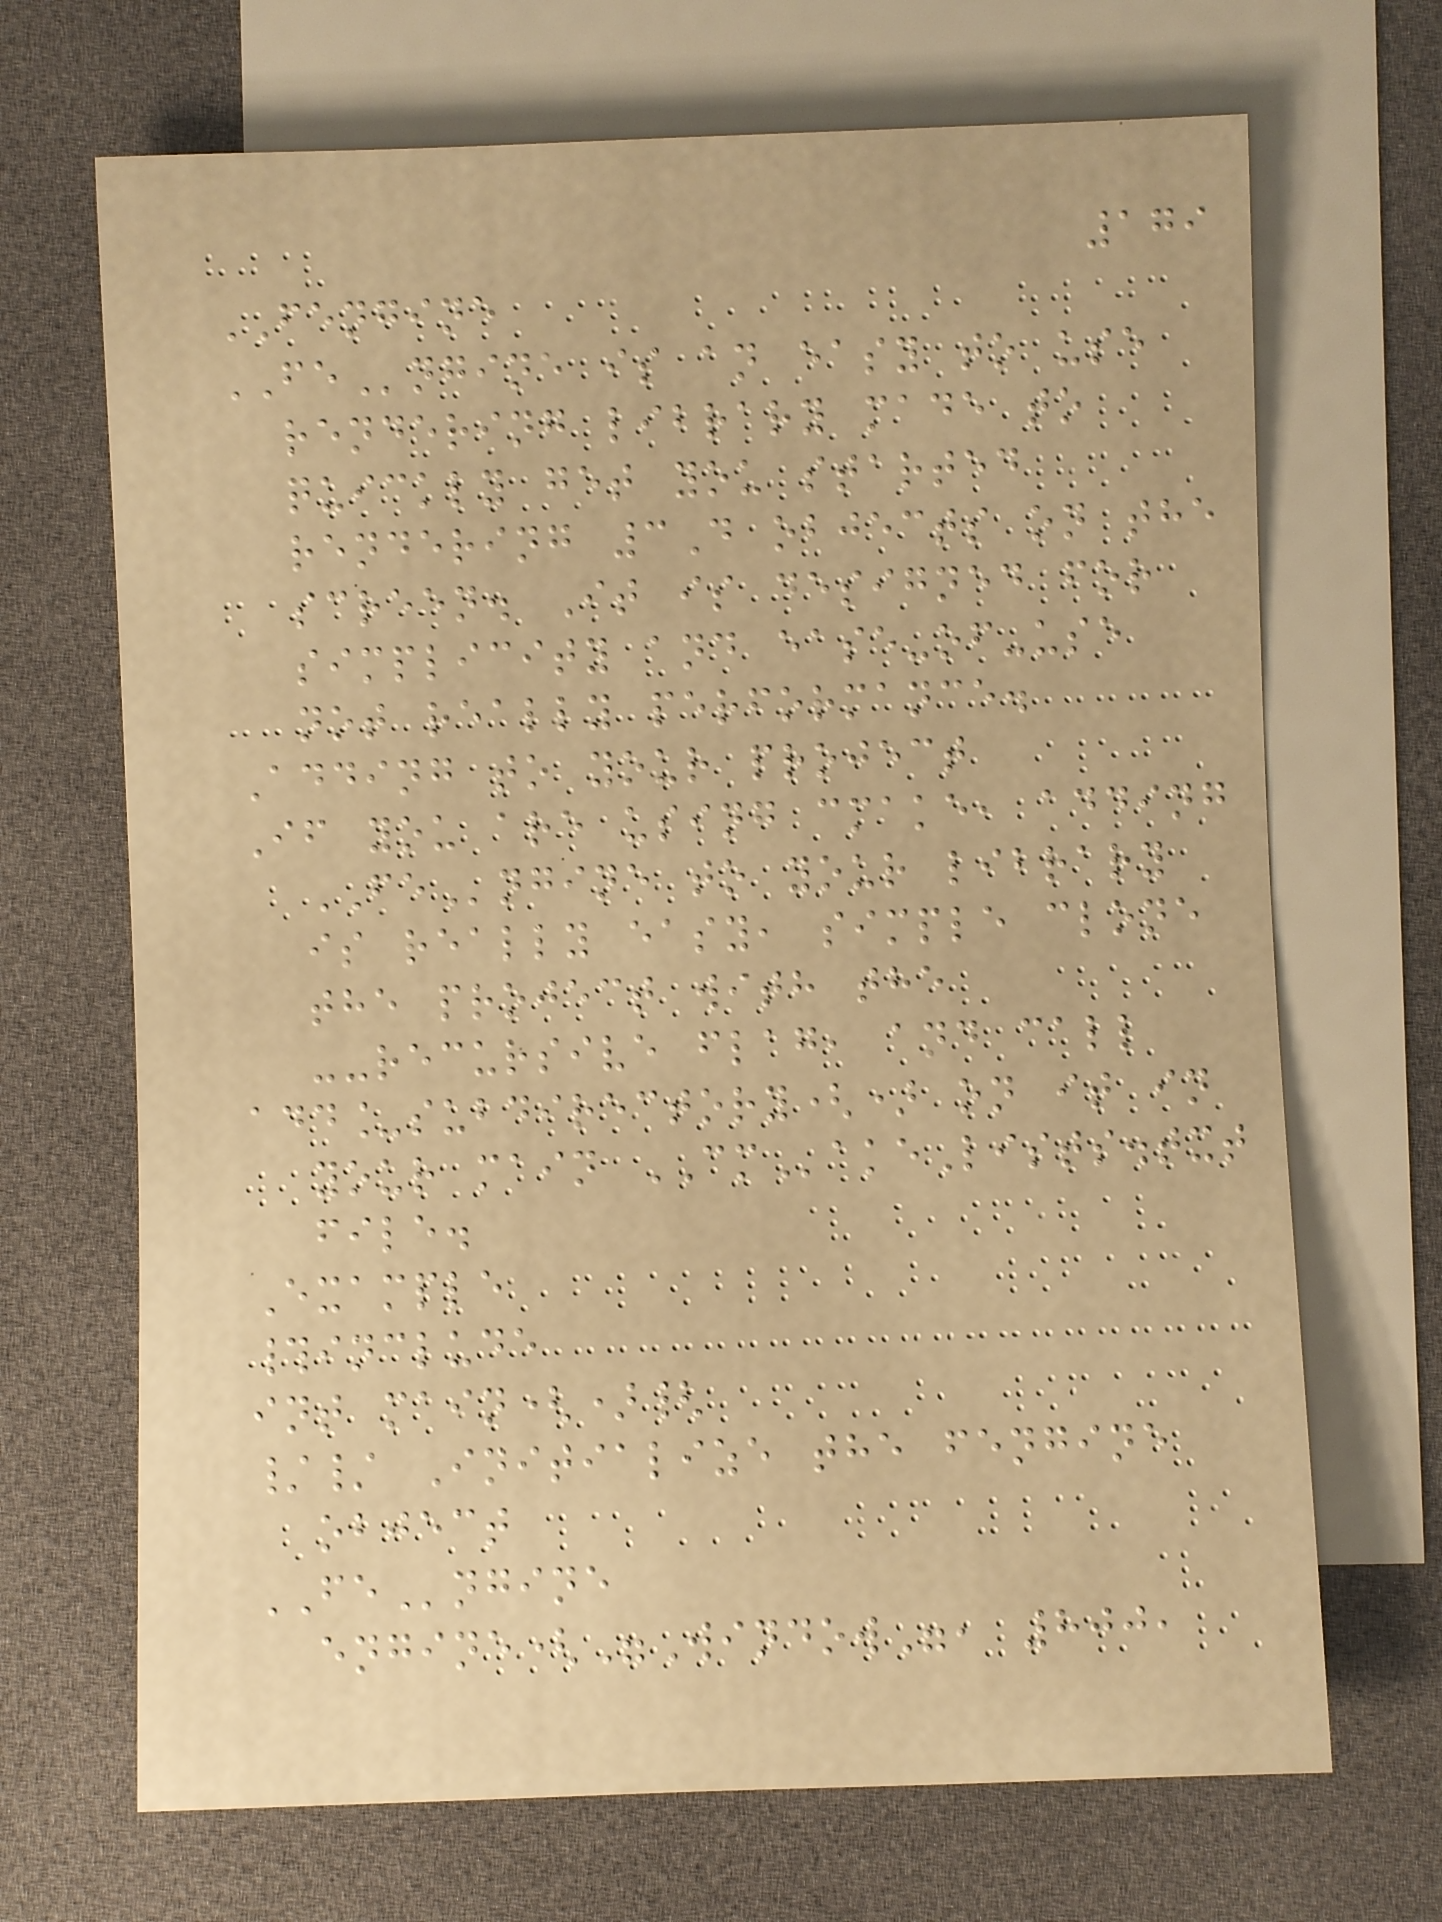179
FENGINE
FEngine is an easy to use
rendering library made to
quickly get you started
rendering 3D objects on the
screen. It is designed for
simplicity and ease-of-use
not really performance.
Adding to your project
If you are using cmake, adding
FEngine to your library
is really easy, simple clone
the project with the
--recursive flag, and call
add_subdirectory() on it in
your main CMakeLists.txt
file.
Example
#include
int main(){
// Initialize the fengine
object
FEngine
engine("Window", 800,
